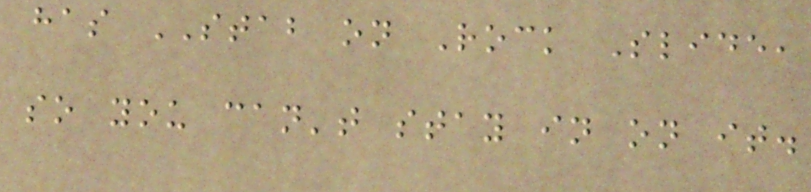has STAB on Rock Slide,
so you can't stay in on it.
